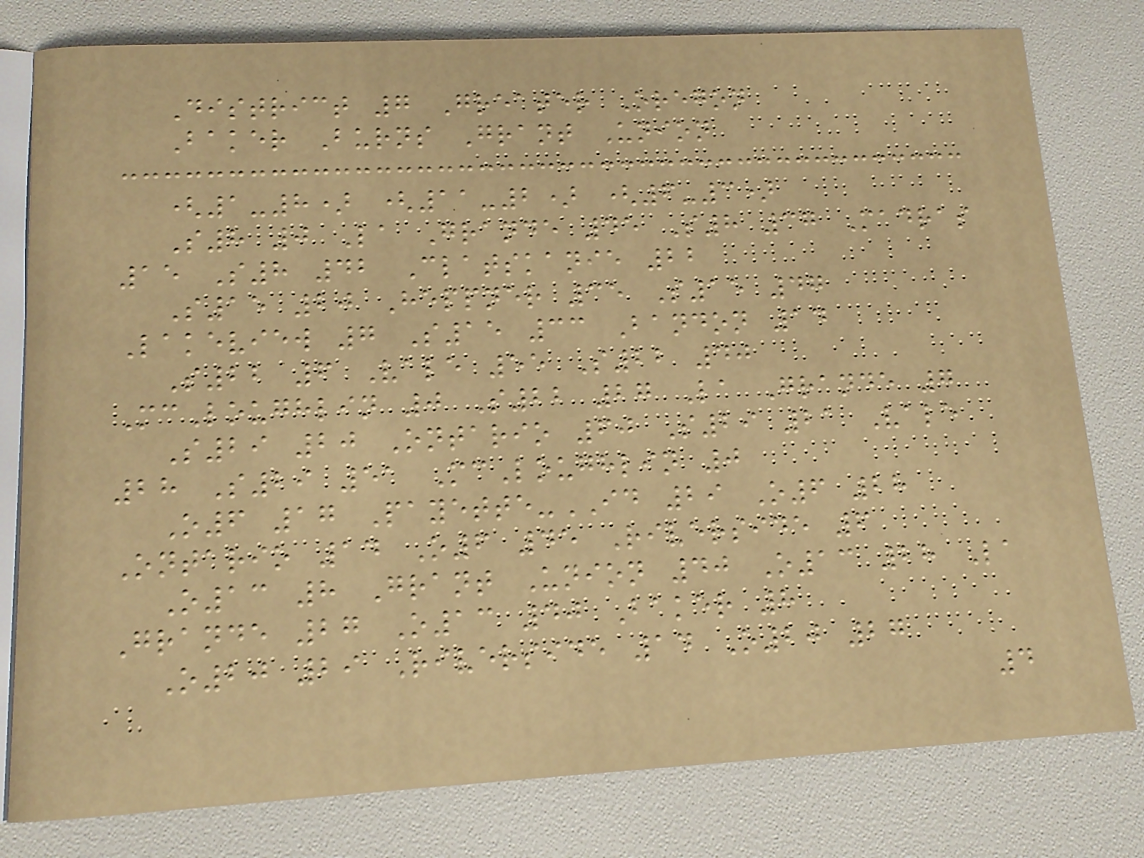District 7 Greater Oregon
Baker Burns Grant Union
(1-8) (11-2) (6-3)
S8 0 La Grande 45 S8 37 Madras
15 S8 42 Clatskanie 22
S15 20 Heppner 35 S15 47
Lakeview 7 S15 33 Bandon 14
S22 6 Vale 55 S22 40
McLoughlin 0 S22 27 La Grande 7
S29 20 Ontario 60 S29 21 Vale
28 S29 51 McLoughlin 0
O6 17 Payette-ID 29 O6 28
Ontario 14 O6 45 Riverside 6
O13 8 Grant Union 40 O13 28 La
Grande 27 O13 40 Baker 8
O20 29 Riverside 14 O20 27
4
